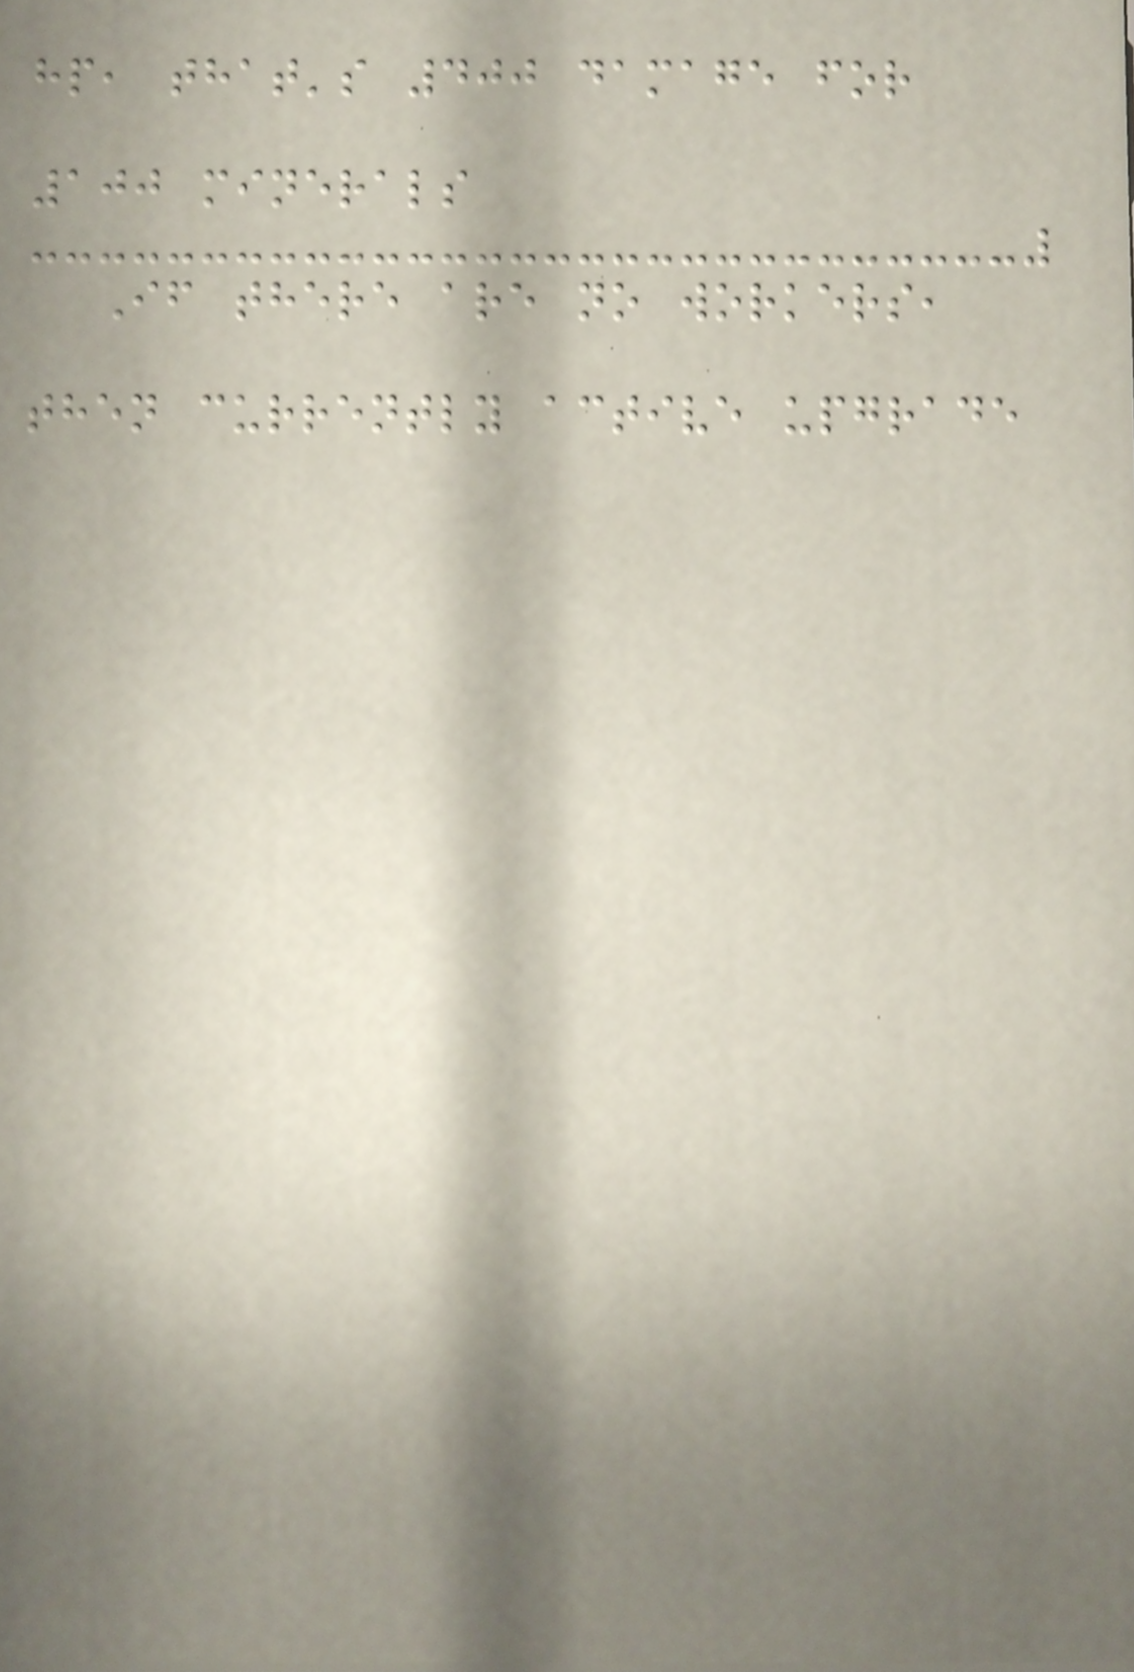hp, that's 400 damage for
100 minerals
If there are no workers,
then currently active upgrade
